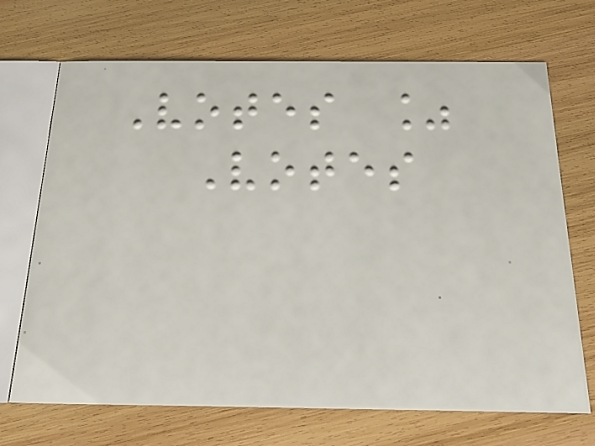Votes %
Votes
